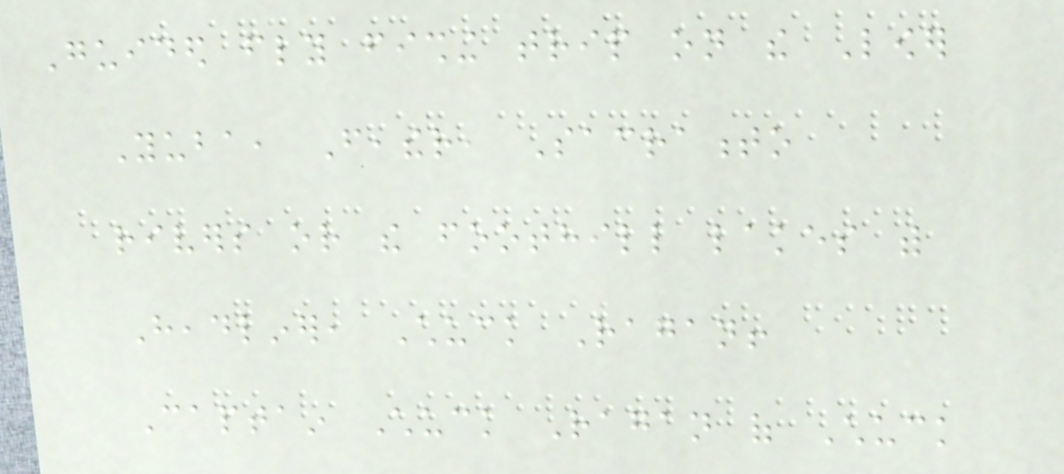Guided fly fishing trip on the Lower
Yuba, Feather, Sacramento
rivers or the foothill lakes with
Headliner, Chuck Ragan!
Captain Chuck Ragan of Chuck
